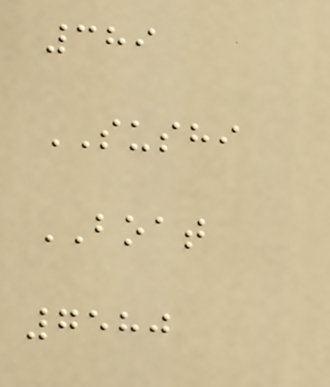389
SUSHI
BOAT
7580
